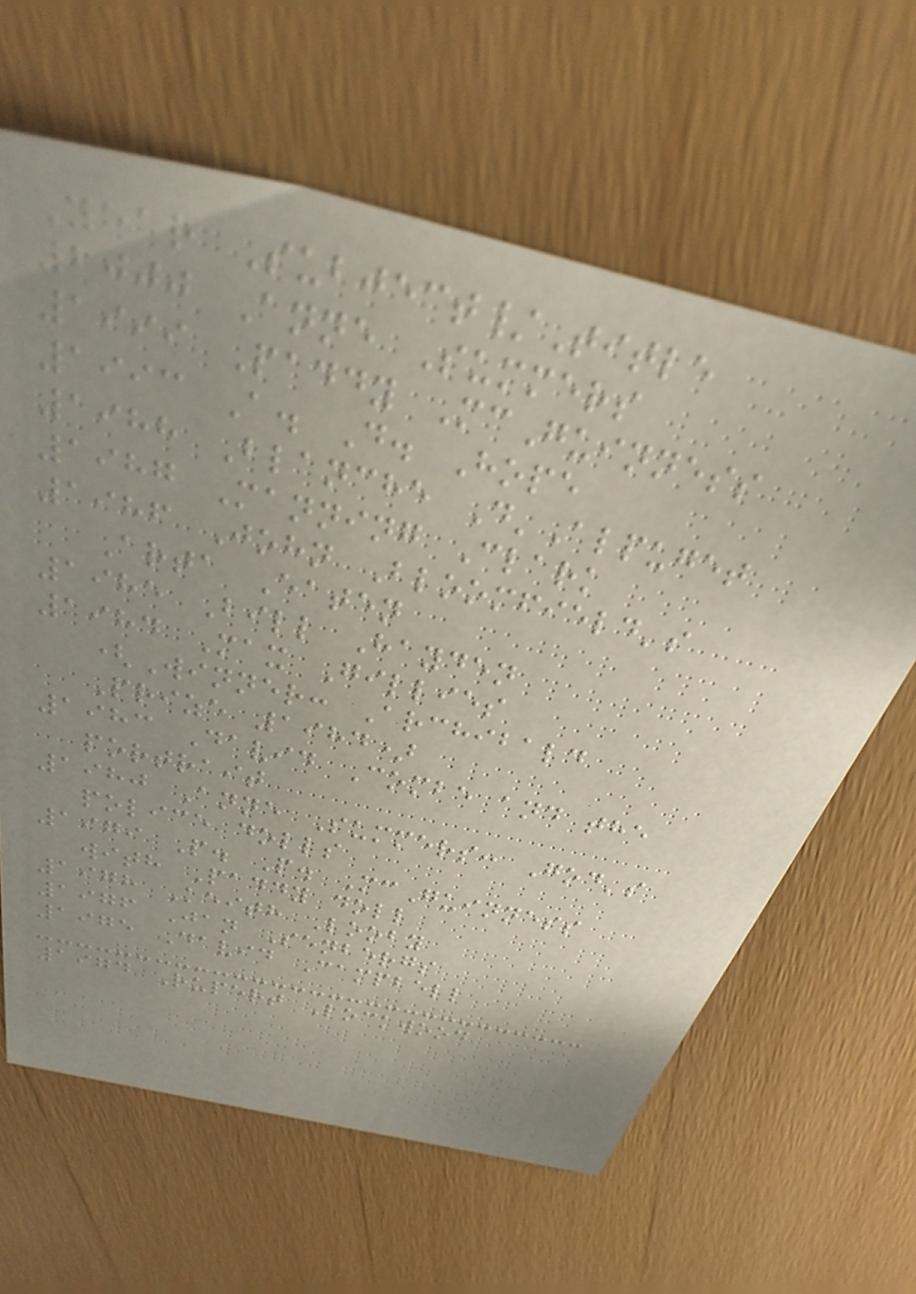Year Subject/Title
2000 Anne Summers
1999 Paddy McGuinness
1993 A. D. Hope
1988 Blanche D'Alpuget
1987 Manning Clark
1986 John Bloomfield's
Arta Eaten
1985 Bill Hayden
1984 Max Gillies
(Winner: Archibald
Prize 1984)
1983 David Combe and the
portrait
1980 Anne Summers: God's
police dolls
1979 P. P. McGuinness
with Paddy doll
1978 Keith Looby
1976 Jan Senbergs
1975 David Campbell
1974 Rupert Lockwood
